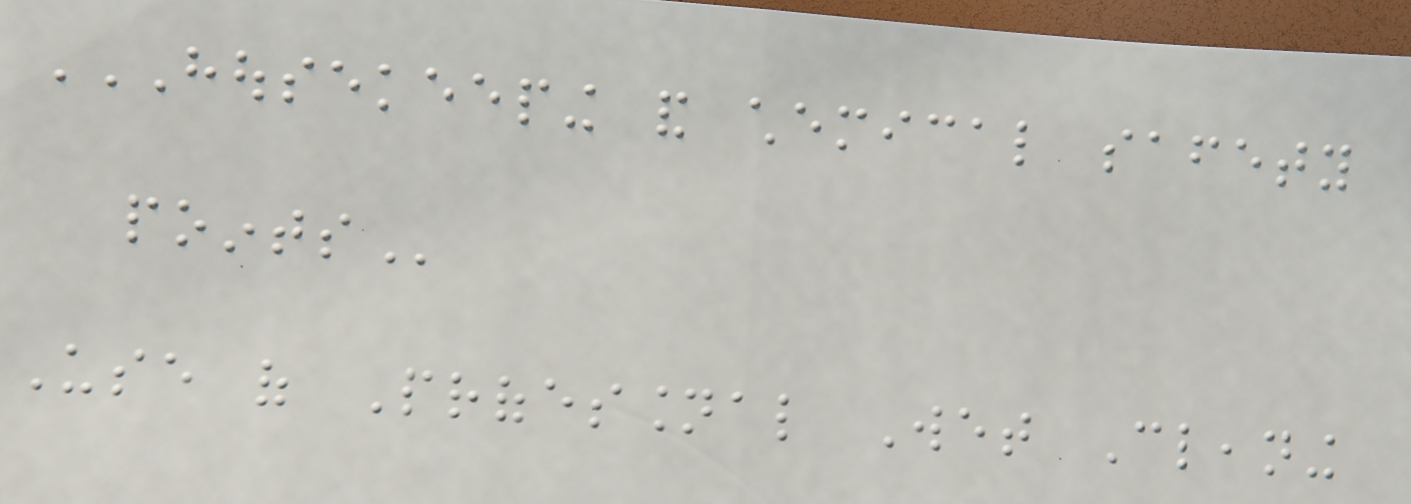HOUSEKEEPING AND CHEMICAL SAFETY
POINTS
Use of Professional Wet Cleaning
